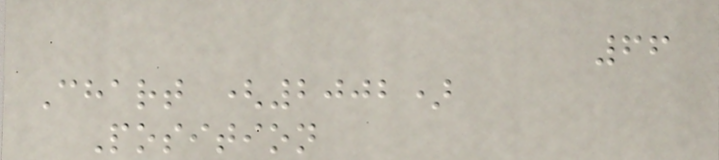66
Chart (2002)
Position
